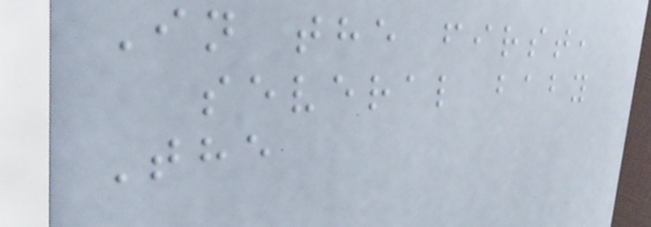In the first,
several baby
The
